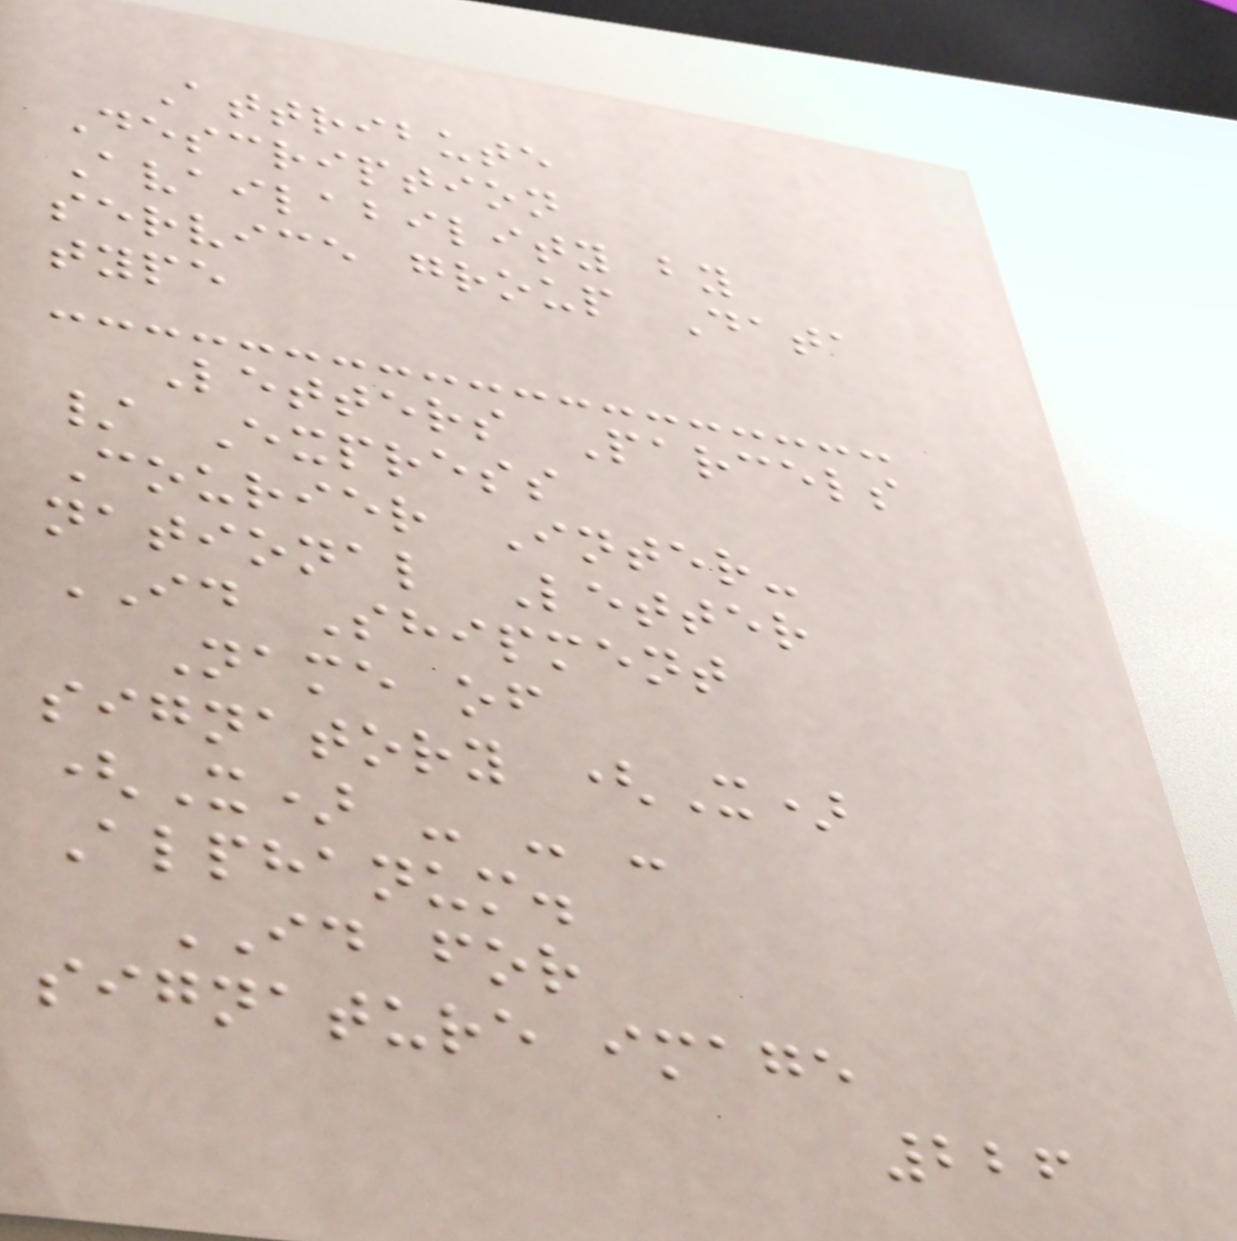Attribute
Description
Availability by
service group Data
type
Letters Parcels
/ Express
Courier Inter-
national Letter
ID Shipment
Name of
signatory (X)
(X) - - -
Alphanum.
ID for
signature image
226
